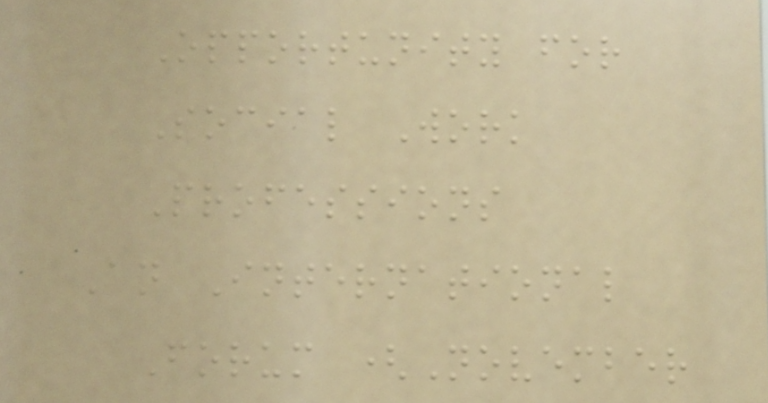Opportunity for
Social Work
Professions
An International
Forum (November
